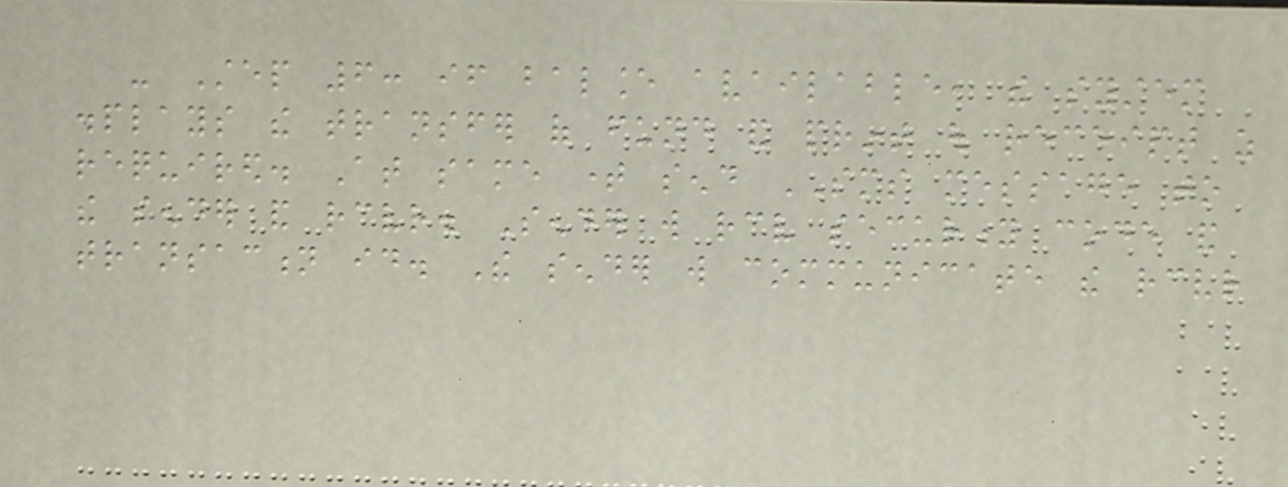- Step 6: if balance available, the system
displays the transfer of fund and print out receipt as
required. At same time send SMS message to
the sender and receiver. Sender will receive security code and
transaction id. The sender will communicate the receiver
